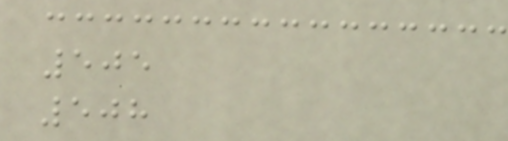505
508
